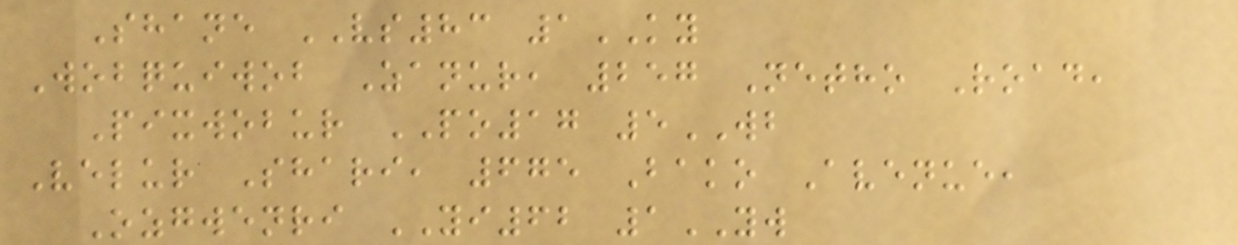Shane VS83 1KY
Wobquiwob Zanur, 257 Netho Road,
Pixwobur PO17 5WB
Velur Shari, 675 Bako Avenue,
Ozgwenri YI62 1YW
